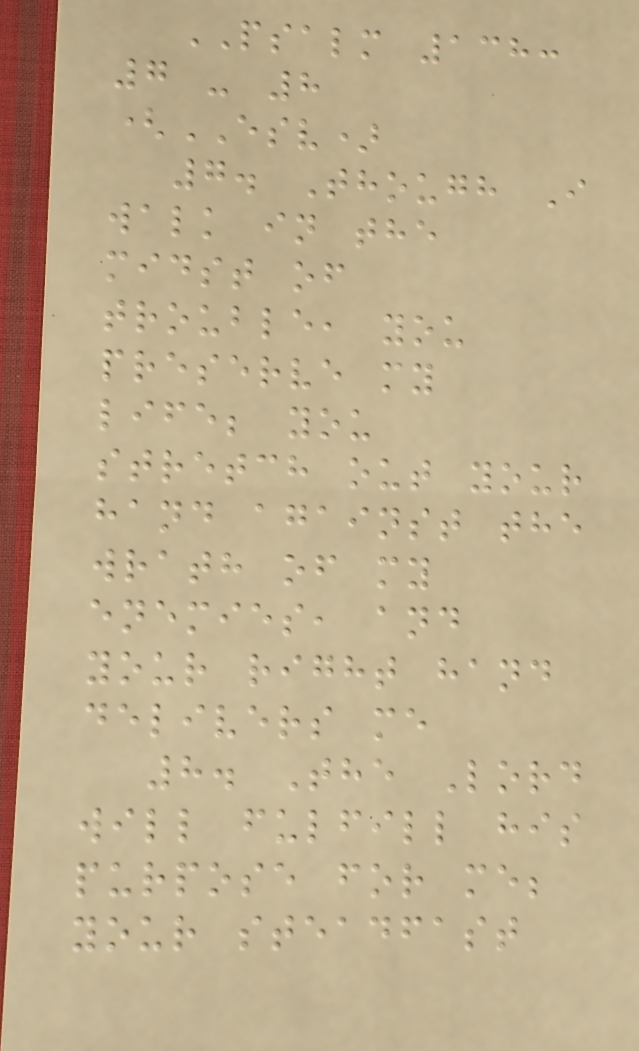PSALM 138:
7 - 8
(ESV)
7. Though I
walk in the
midst of
trouble, you
preserve my
life; you
stretch out your
hand against the
wrath of my
enemies, and
your right hand
delivers me
8. The Lord
will fulfill his
purpose for me;
your steadfast
